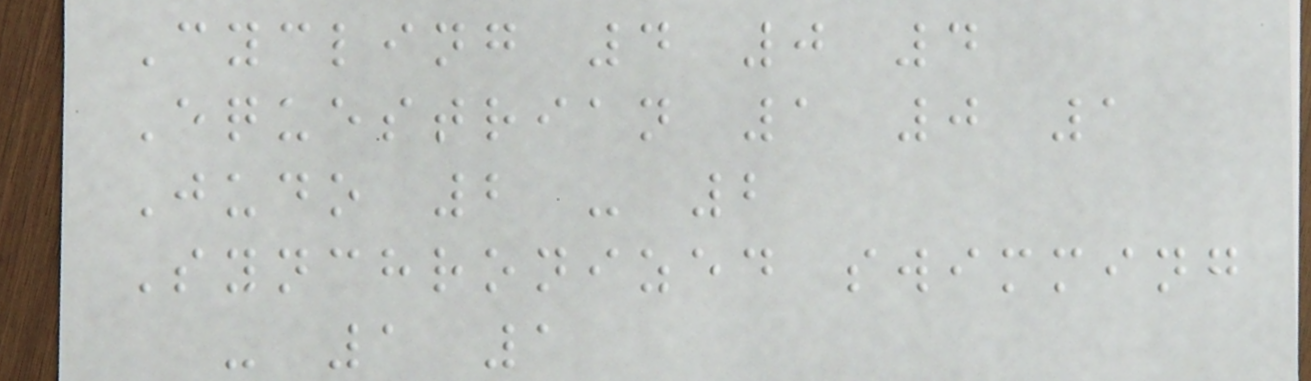Cycling 4 0 4
Equestrian 1 0 1
Judo 2 - 2
Synchronized swimming
- 1 1
